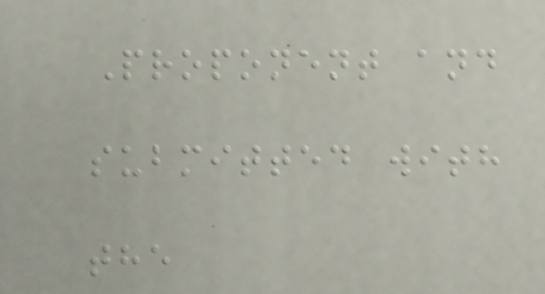Proponent and
submitted with
the
